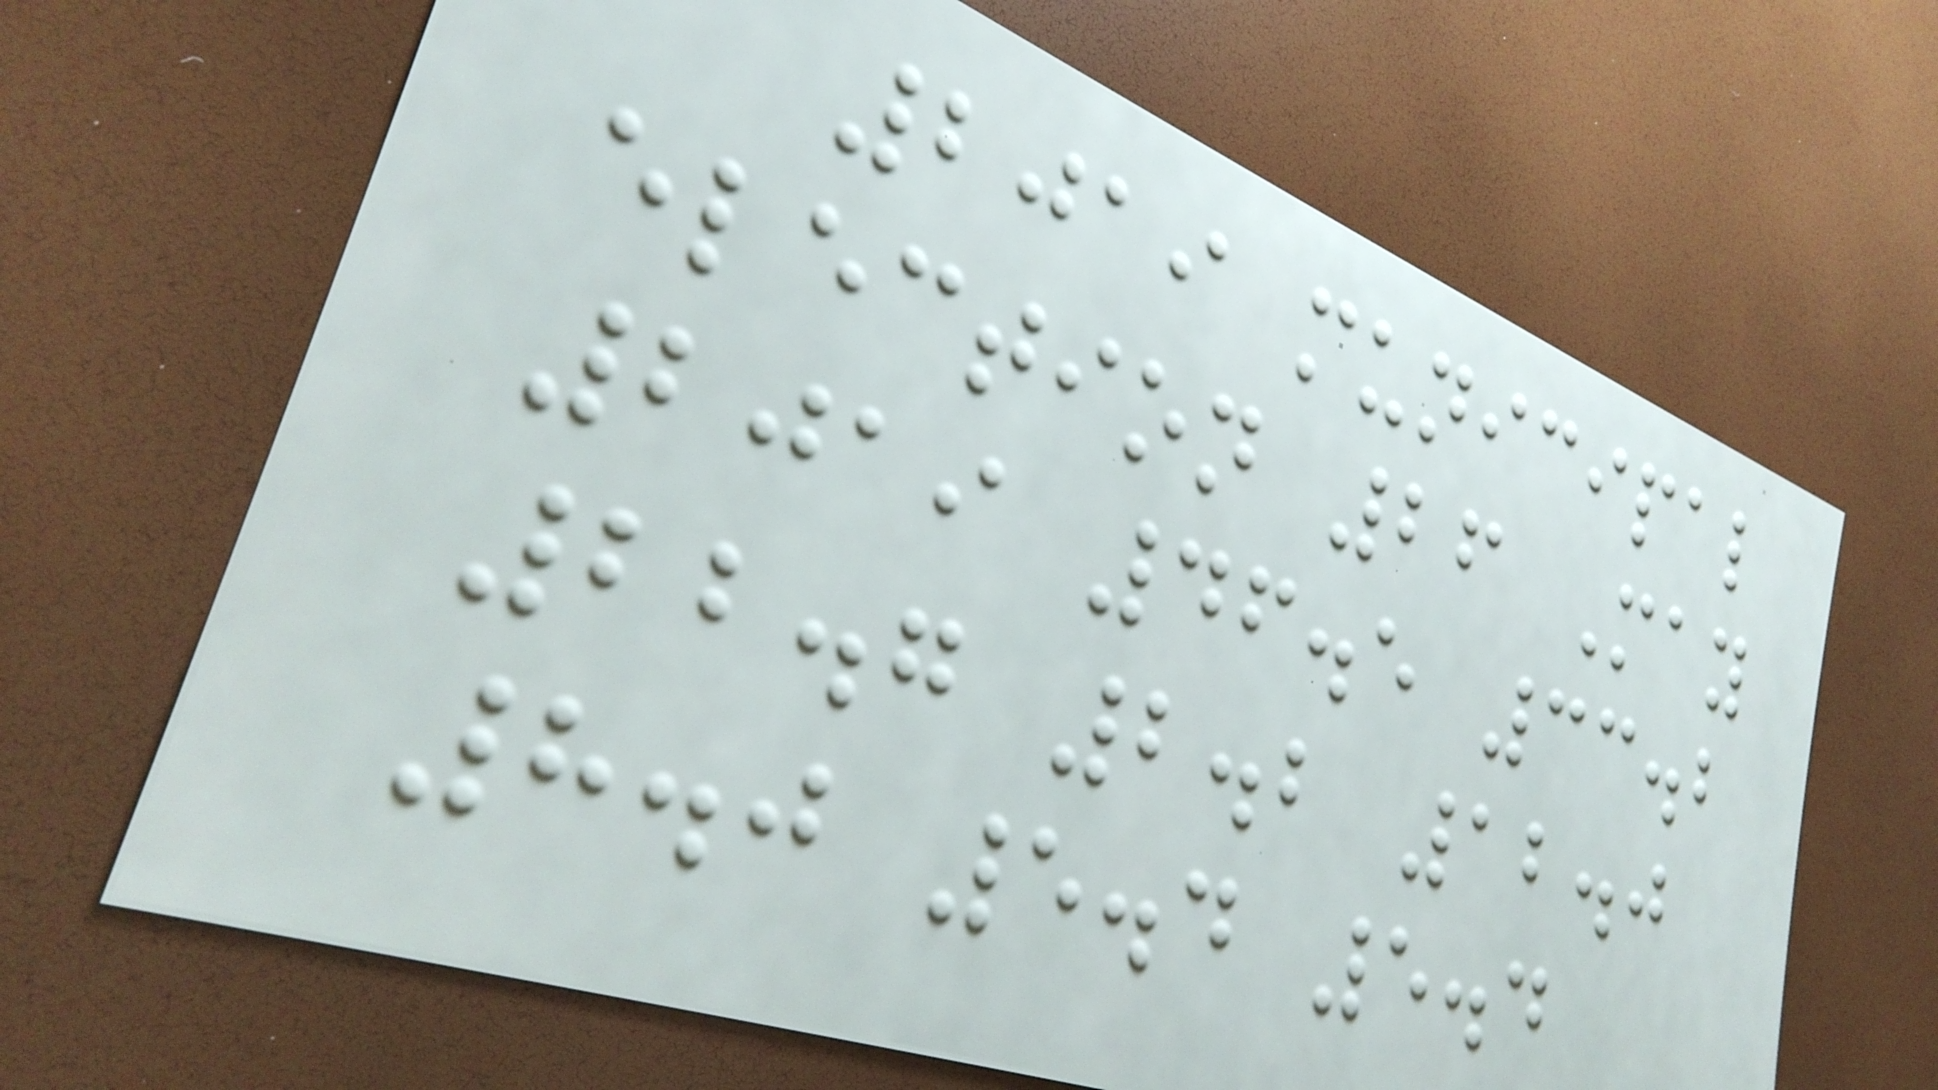2019 municipal
election 26 May
2019 46.5 33.2
22.7 2.2 12.0
8.0 5.4 5.4
